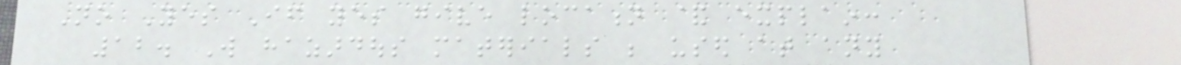No Yes If yes give location & explain:
12. Will hazardous materials be used at any
